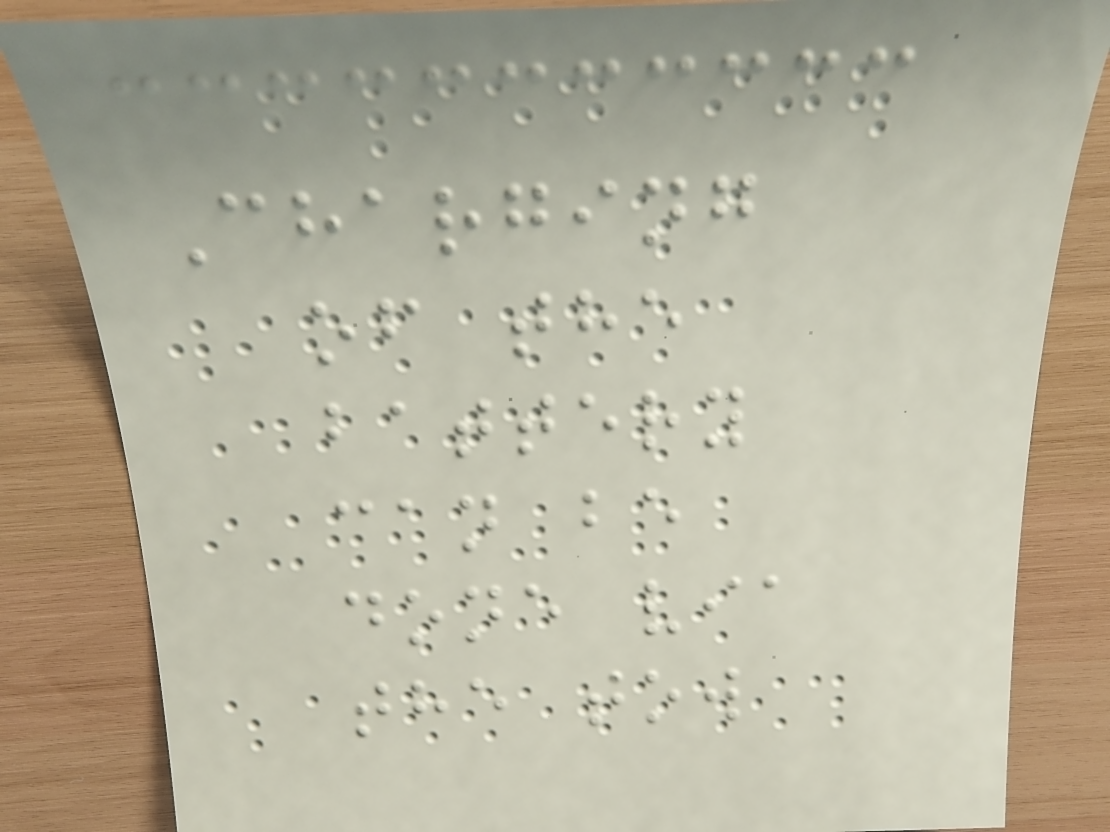Charging
of the
battery
can be
done via
the tow
